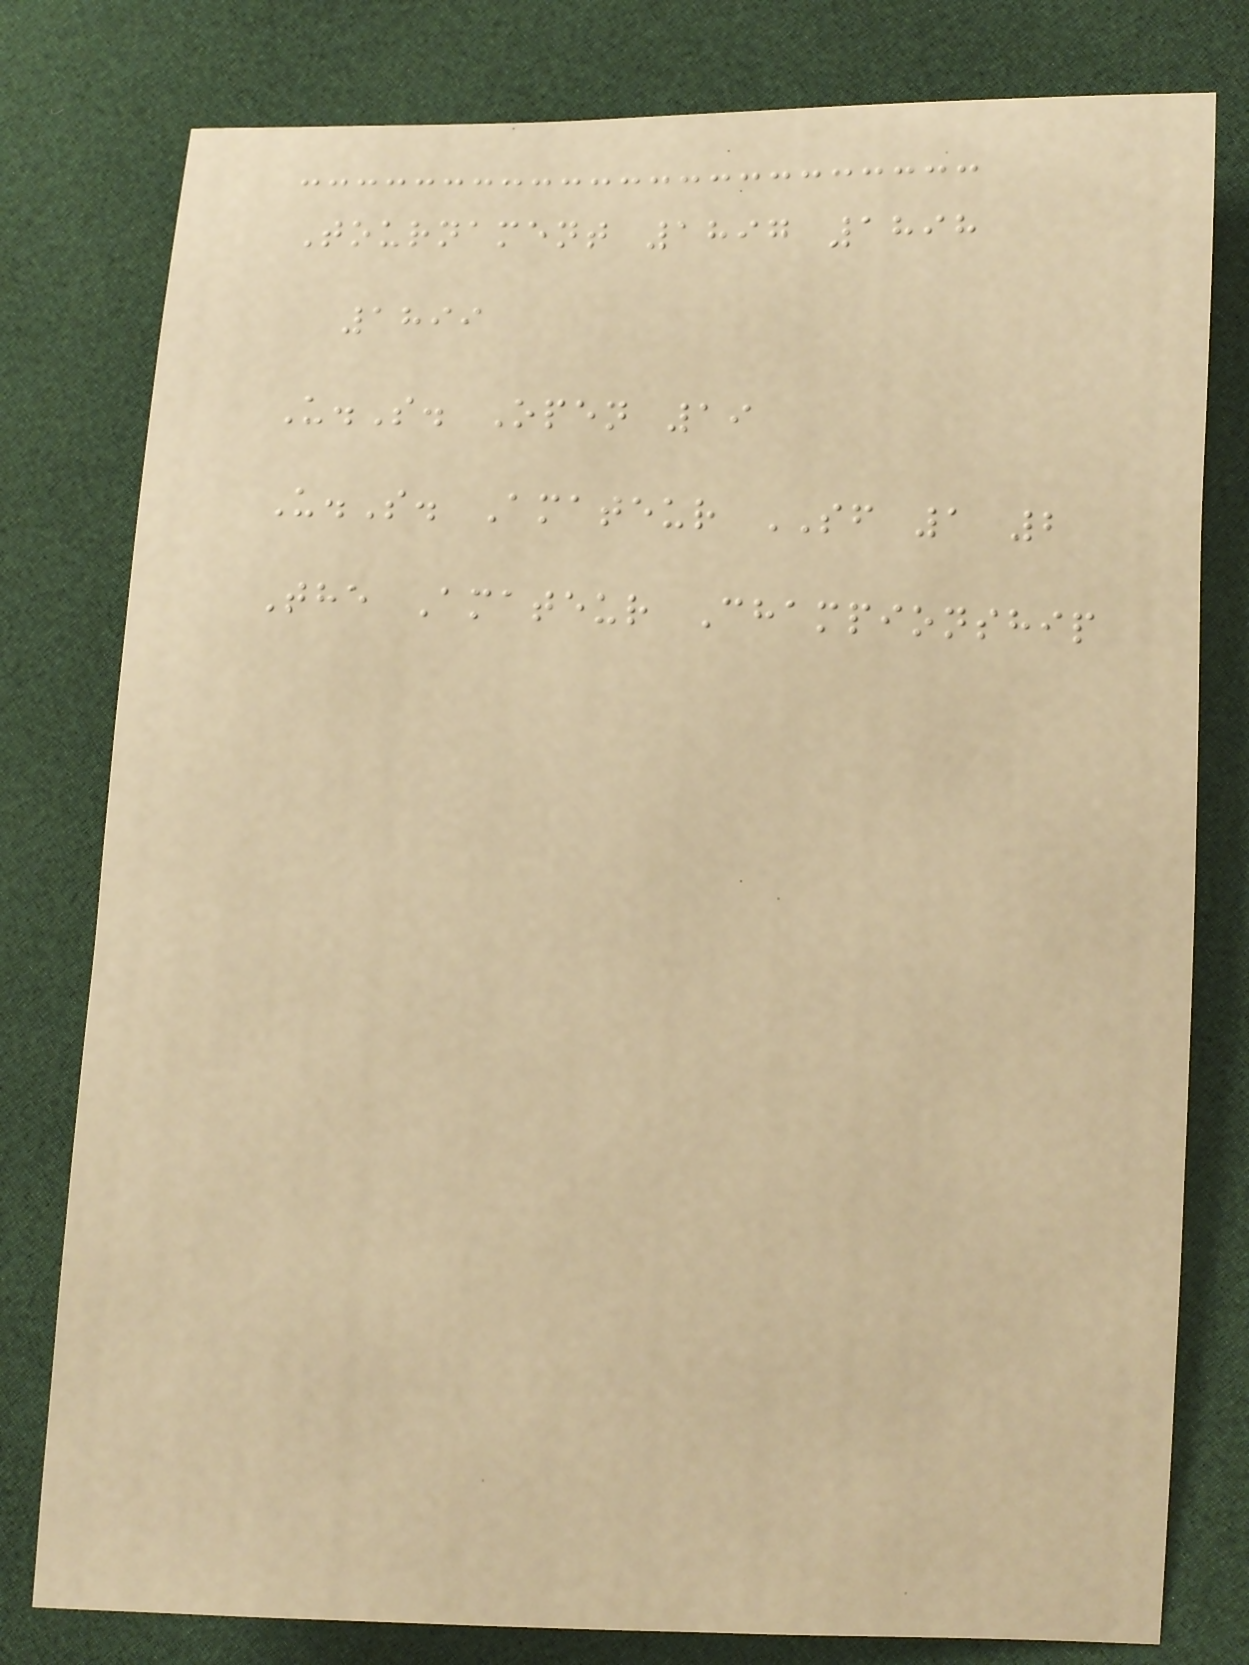Tournament 1897 1898
1899
U.S. Open 19
U.S. Amateur SF 1 2
The Amateur Championship
